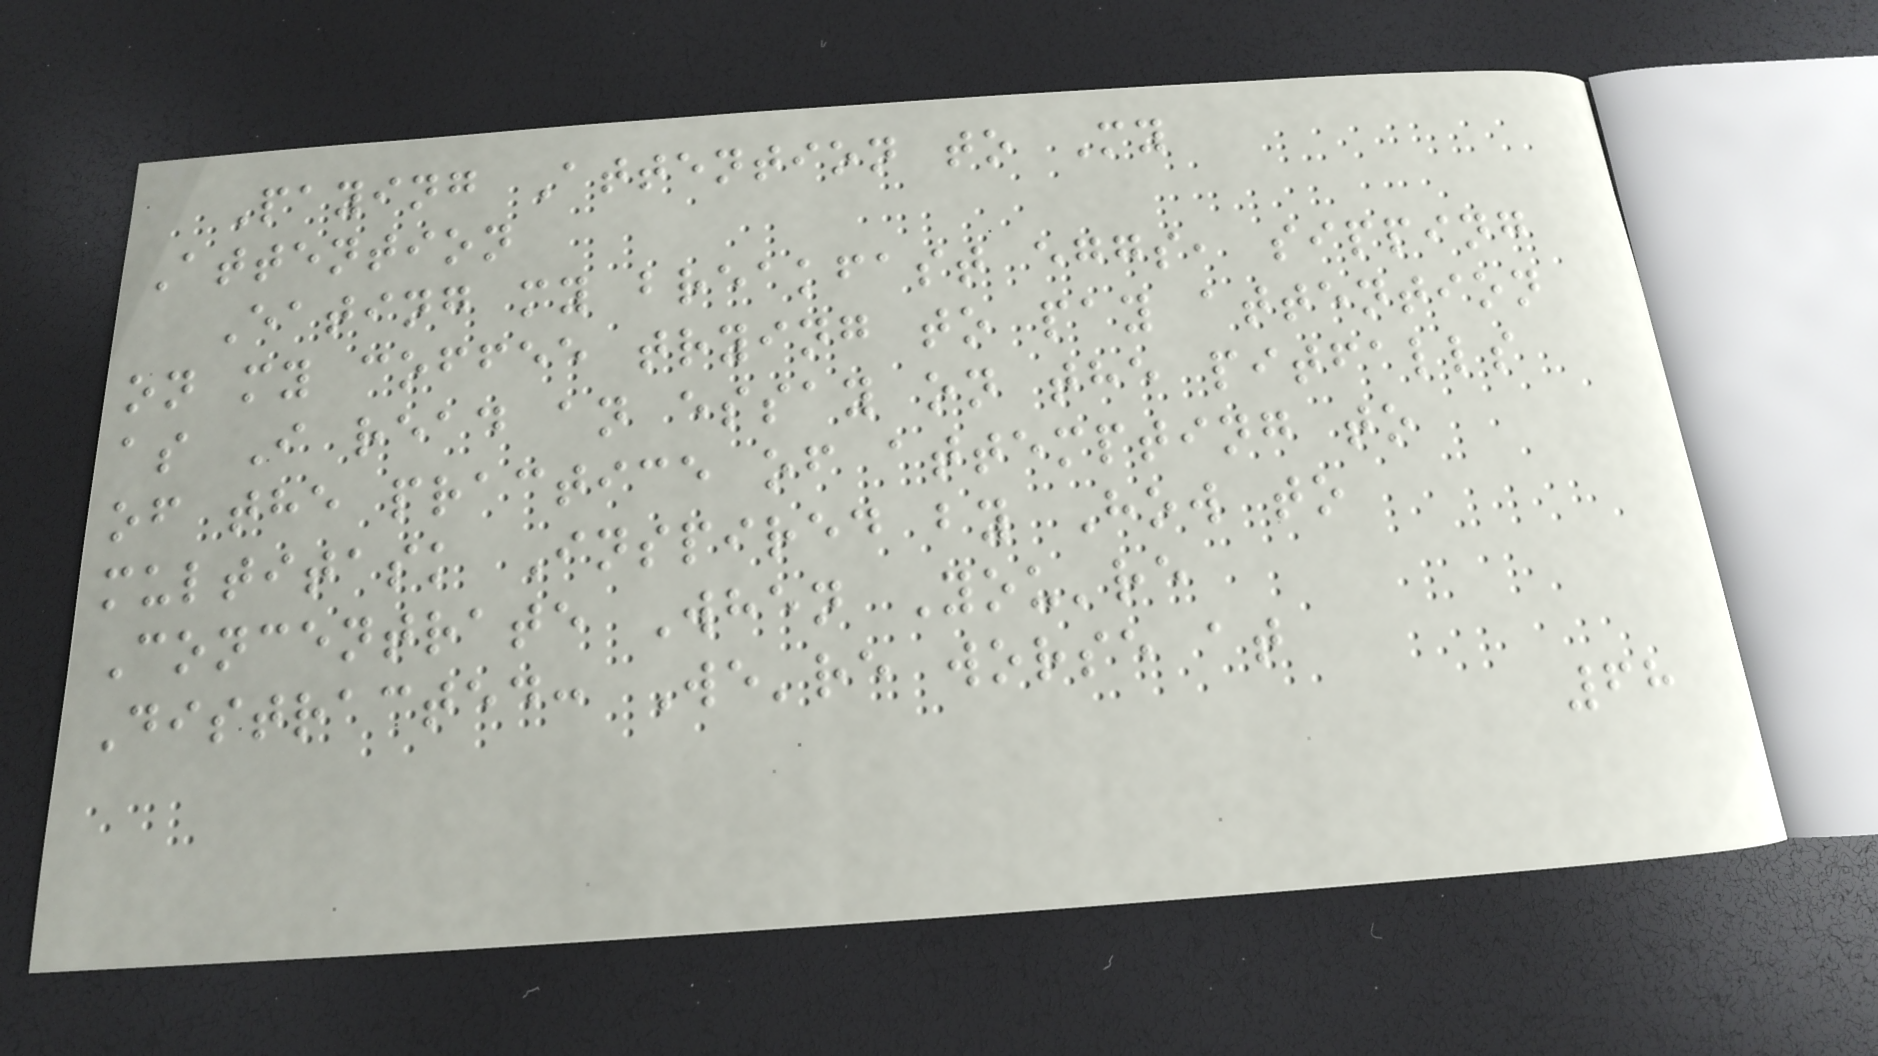Paying Attention to My
Attention
Eating my breakfast eggs, sipping
on my coffee trying to pay attention
as I read an essay on the pitfalls
of the practice of attempting to
multitask Inspired by How to
Concentrate When You're
Distracted: We're worse at
68
